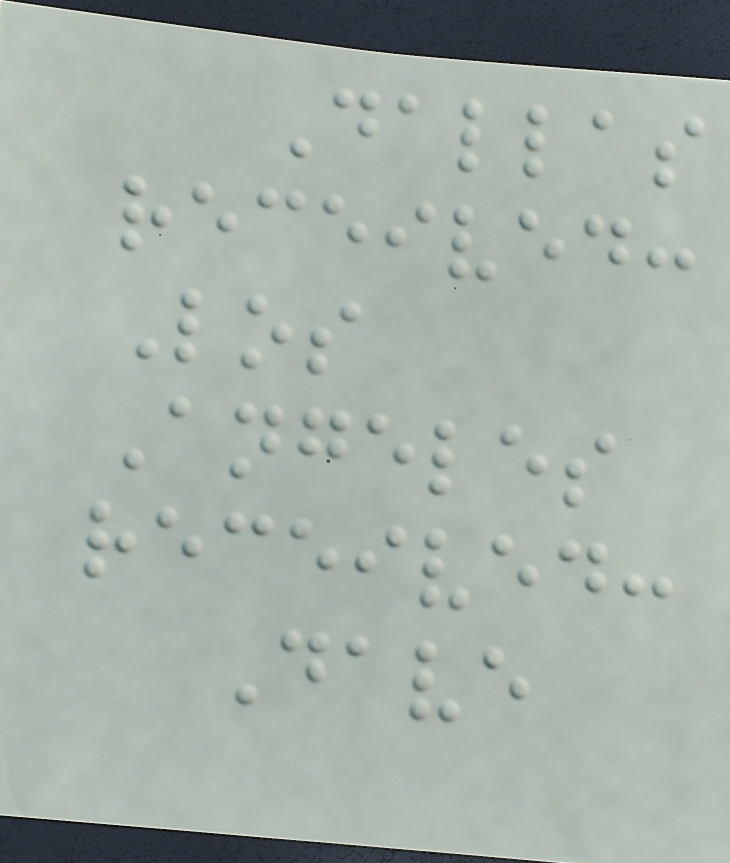Dallas
received:
Los
Angeles
received:
Dave
